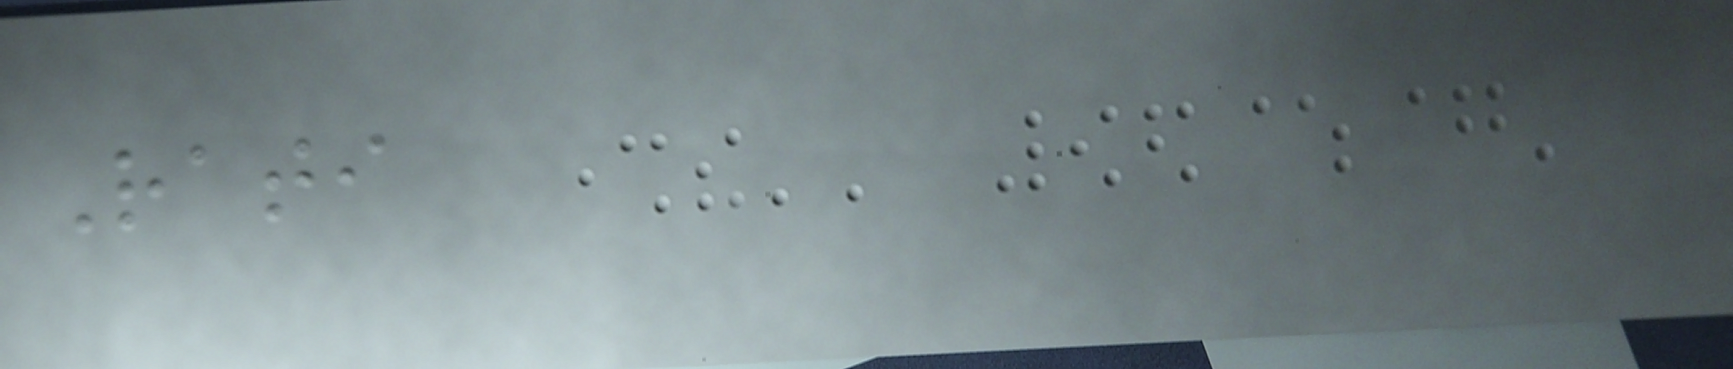Rati
